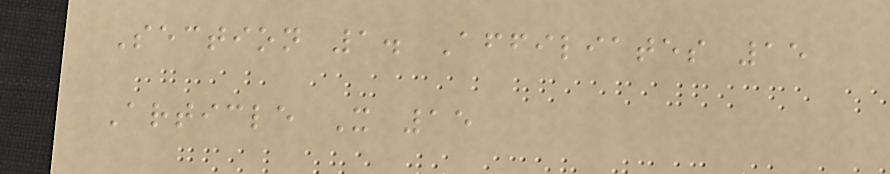Section 1. Affiliates 15
Article X 15
